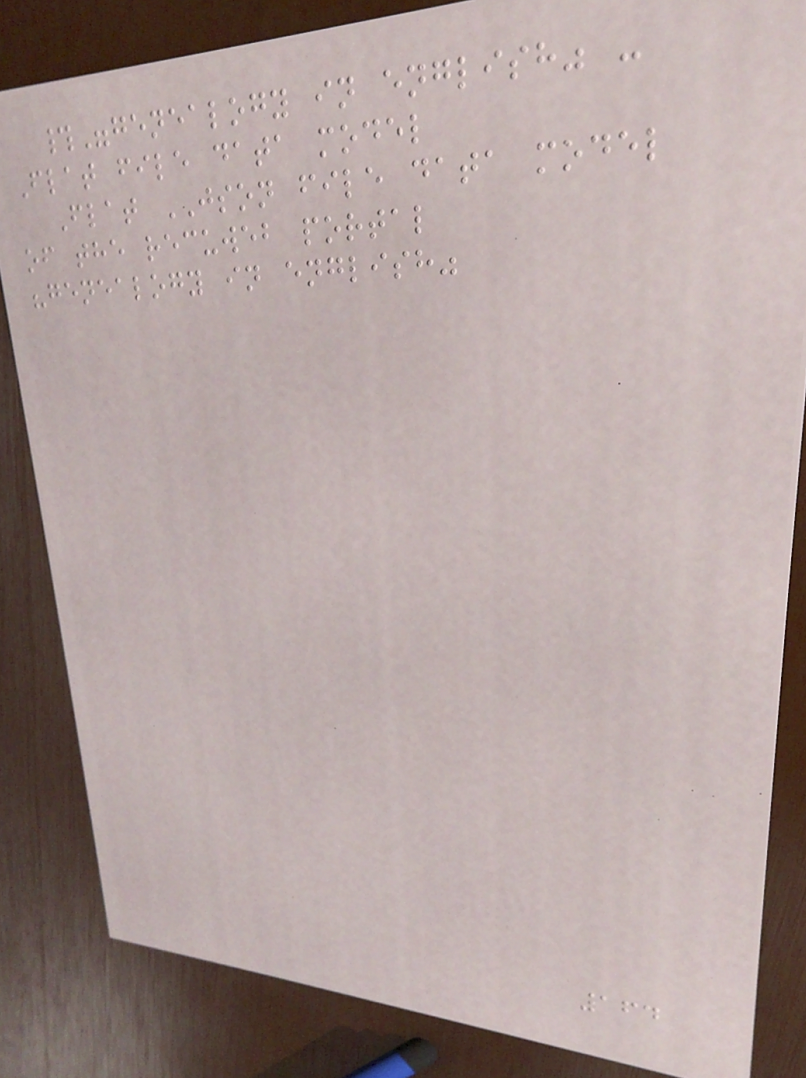#"genealogy in english" -
Flat file data model
Flat JSON file data model
of the recuweb portal
"genealogy in english"
164
